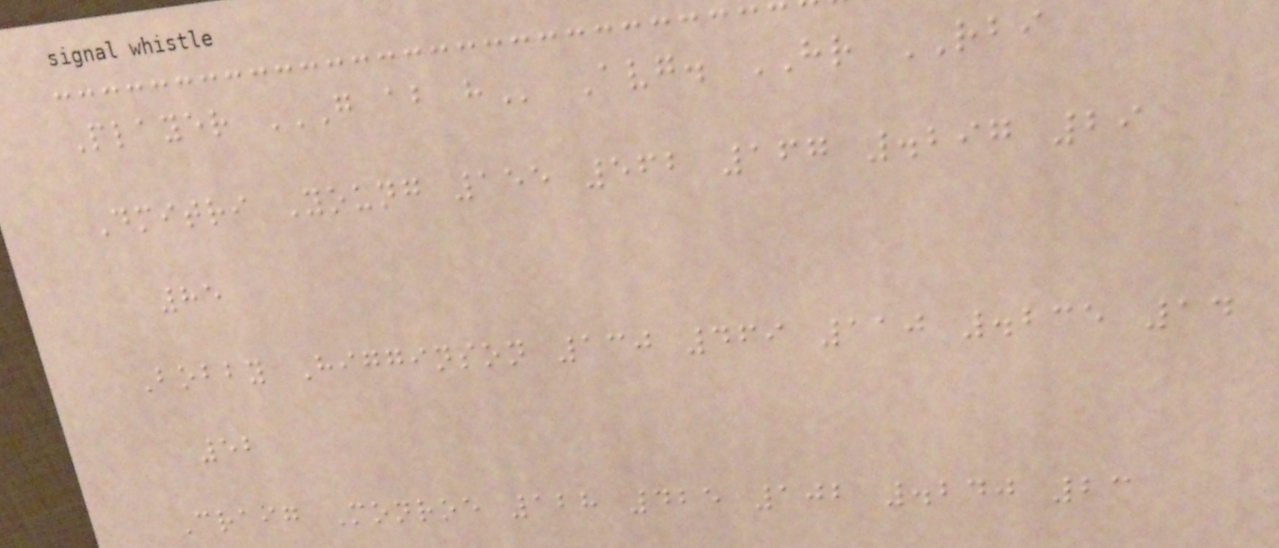Player G AB H Avg. HR RBI
Dmitri Young 155 562 167 .297 29
85
Bobby Higginson 130 469 110 .235 14
52
Craig Monroe 128 425 102 .240 23
